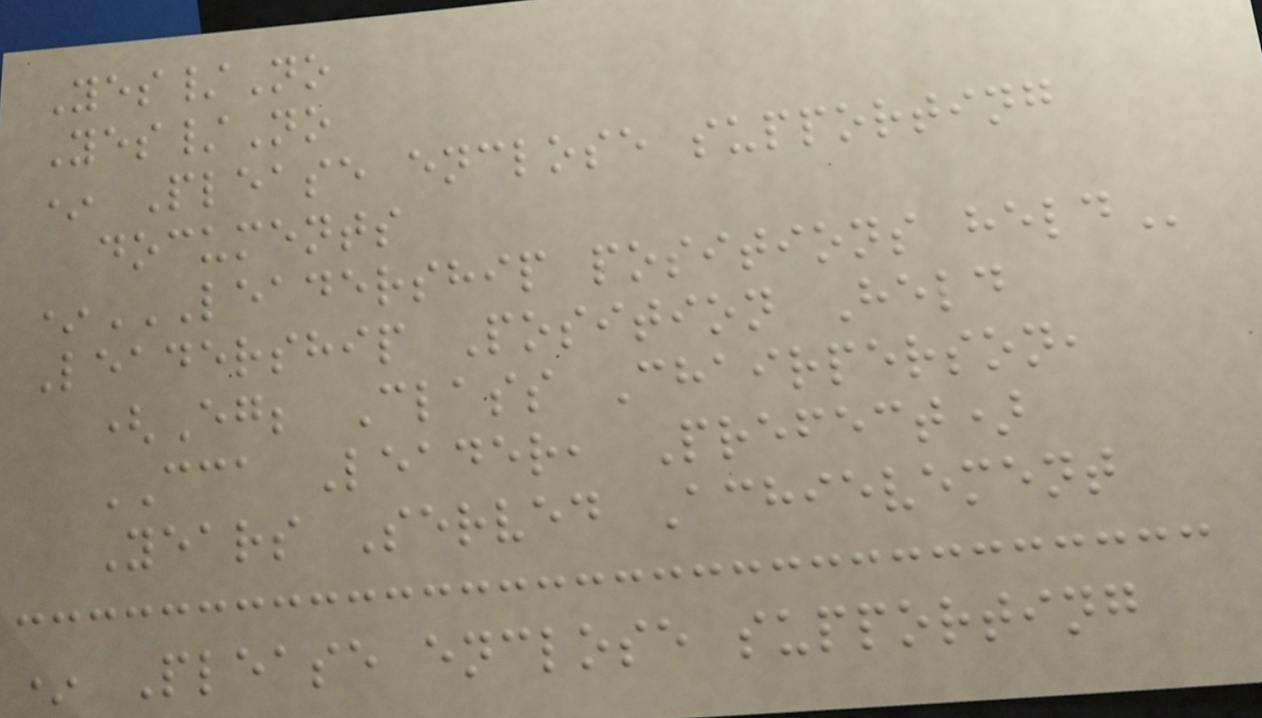Yes/No
Yes/No
* Please enclose supporting
documents
*LEADERSHIP POSITIONS HELD
Leadership Position Held
(Eg; Class Chairperson,
CCA Leader, Prefect)
Years Served Achievement
* Please enclose supporting
